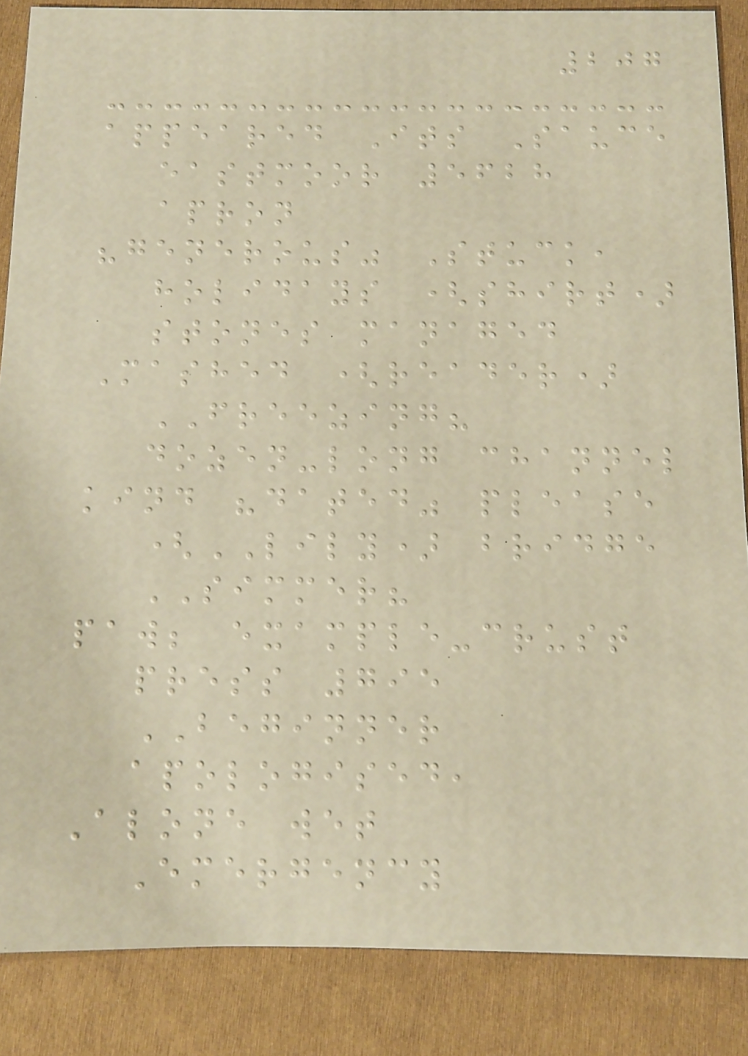207
appeared Its Sauce
eastmoor 5628
apron
"generous" Stuck,
holidays (shirt)
stones managed
Mashed (reader)
FREEZING?
dozen-long channel
kind "dated" please
(LILY) bridge
SIMMER?
paw; example-crust
press 795
BEGINNER
apologised,
Alone wet
Emergency
